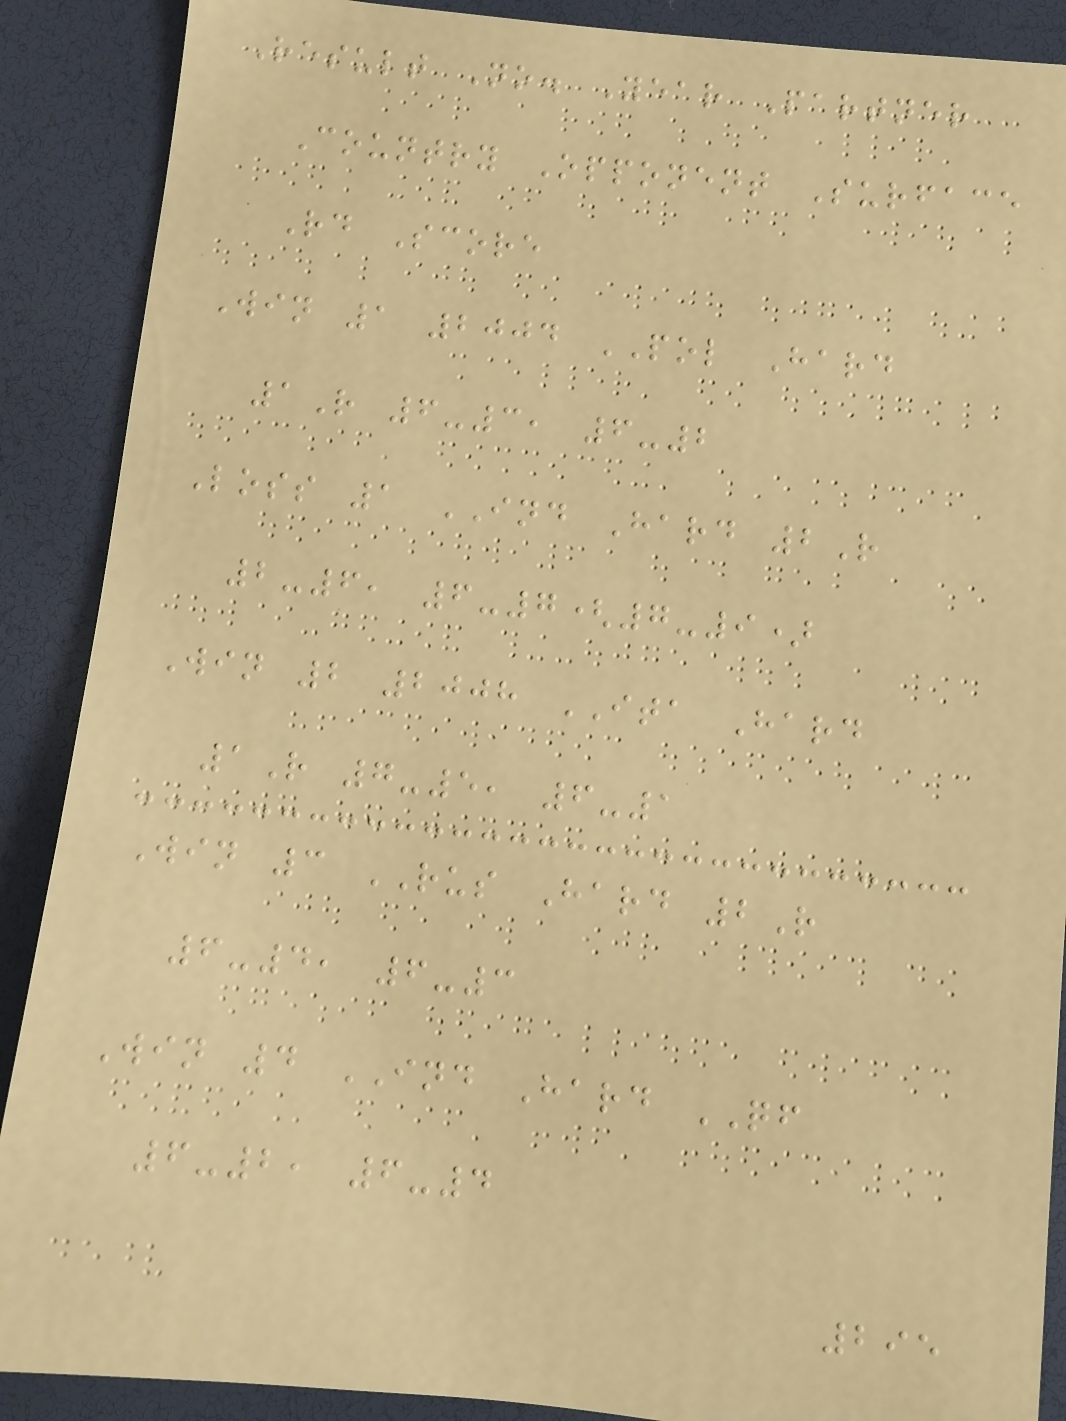Result No. Year Partner
Country Opponent Surface
Rd Score
Win 1 2004 POL Hard
1R 6-3, 6-2
Loss 1 IND Hard 2R
2-6, 6-7(7-9)
Win 2 2008 ITA Hard
1R 7-5, 6-1
Win 3 RUS Hard 2R
6-4, 6-3
Win 4 IND Hard QF
6-2, 6-4
295
